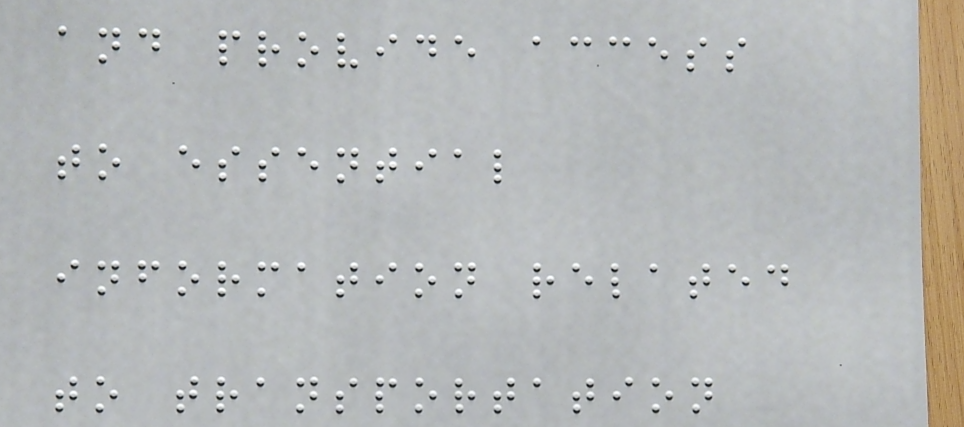and provide access
to essential
information related
to transportation
